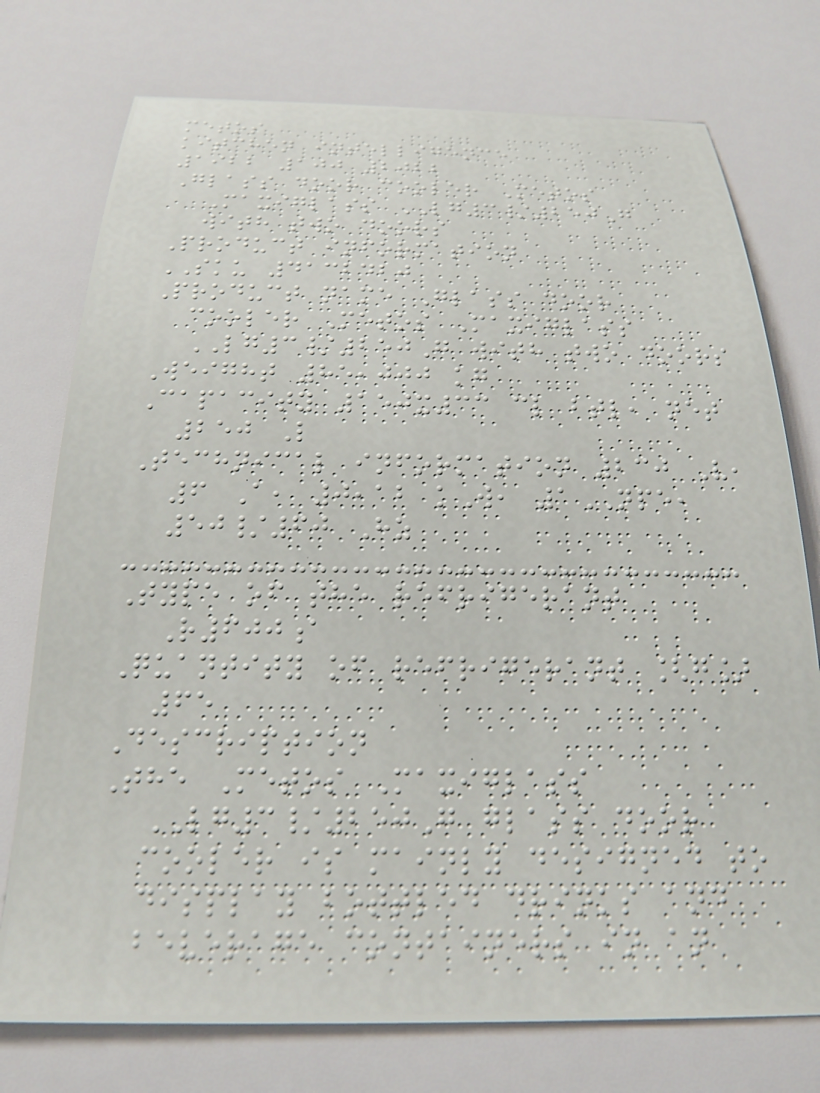metos
kitchen intelligence
1922 100 2022
Glass door cooler Metos
Maxiglass LG3/250G
with two doors
Product information
SKU 4132420
Product name Glass door
cooler Metos Maxiglass
LG3/250G with two doors
Weight 85,000 kg
Capacity 150x33 cl btl, net
250 L
Technical information 230 V,
6 A, 0,12 kW, 1NPE,
50/60 Hz
Type of the refrigerant
R600a
Quantity of refrigerant [g]
65
Description
The Metos Maxiglass
LG3/250G glass door
cooler is mainly designed to
display bottled drinks and
beverage containers in an
